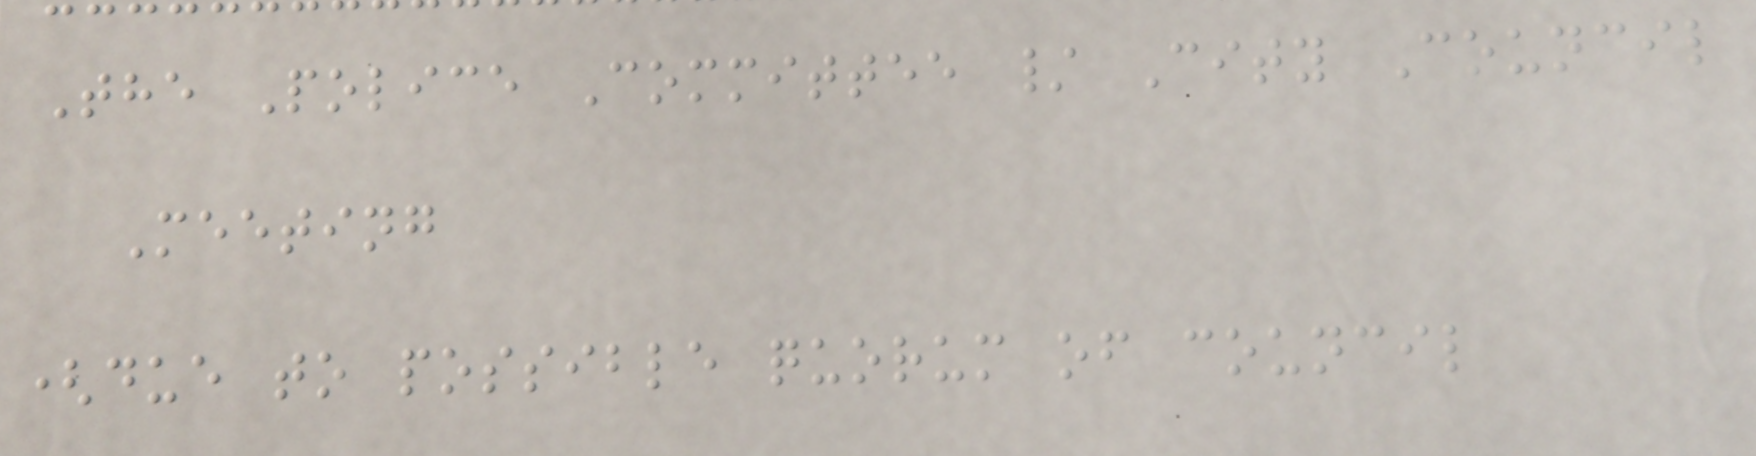The Police Committee / City Council
Meeting
(due to possible quorum of council
